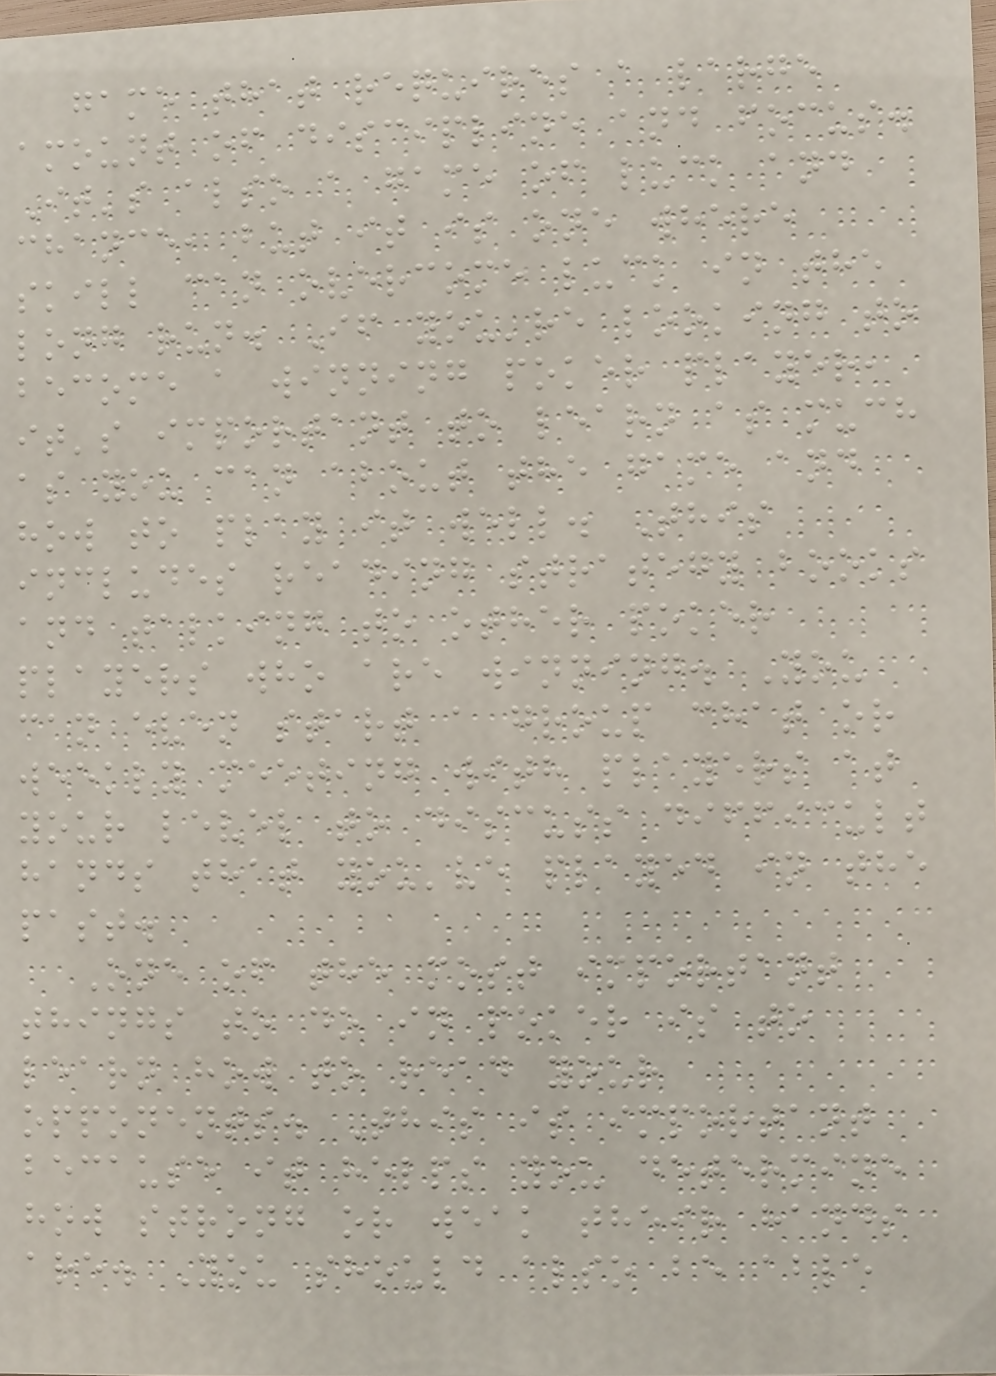game that requires a large
amount of discipline and focus.
It's also a game of luck and
chance, but it is one where
skill can overcome luck in the
long run. If you're looking to
become a winning poker player,
it's important to learn as much
as you can about the game and
how to play it well. This
includes reading strategy books
and talking to other poker
players who are winning. You
can even start a group chat or
weekly meeting with players at
your level to discuss difficult
hands that you've played in the
past.
One of the most important
things to do in poker is to
learn how to read your
opponents. This is important
because it helps you determine
how strong or weak their hands
are. You should also be able
